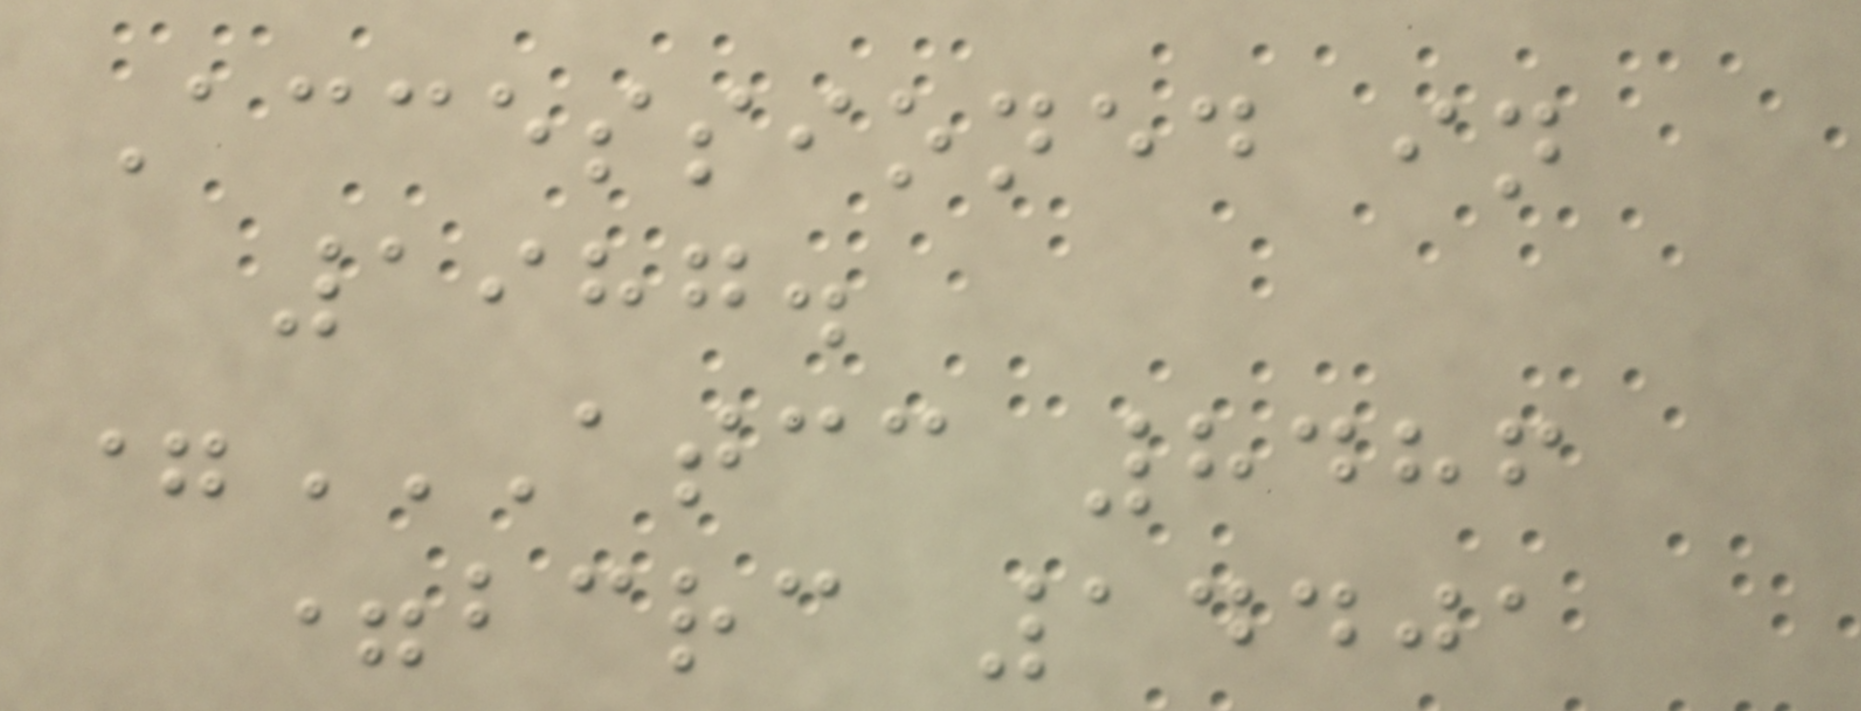Accessioned in
1987.
=ATCC 8486
=BCRC 14401
